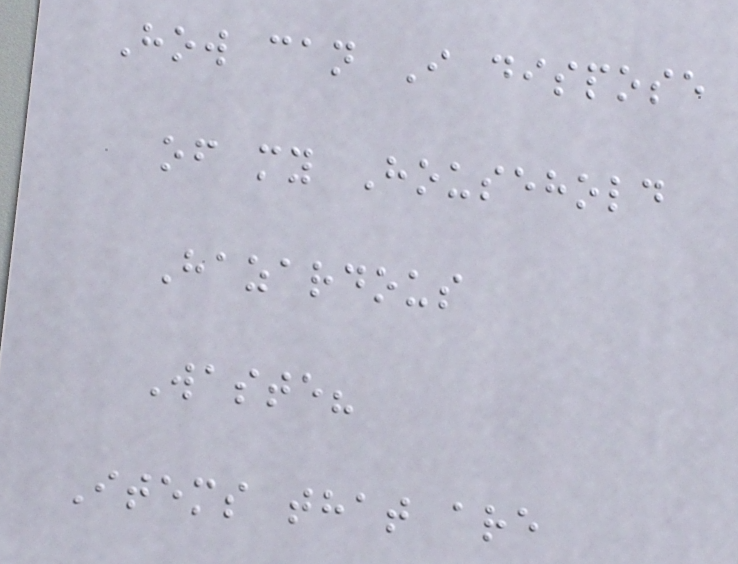How can I dispose
of my Household
Hazardous
Waste?
Items that are
